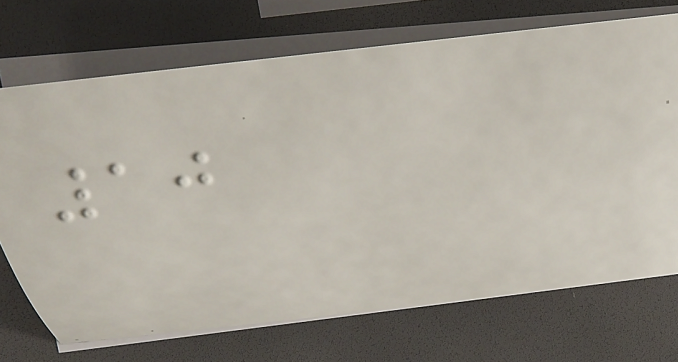10
